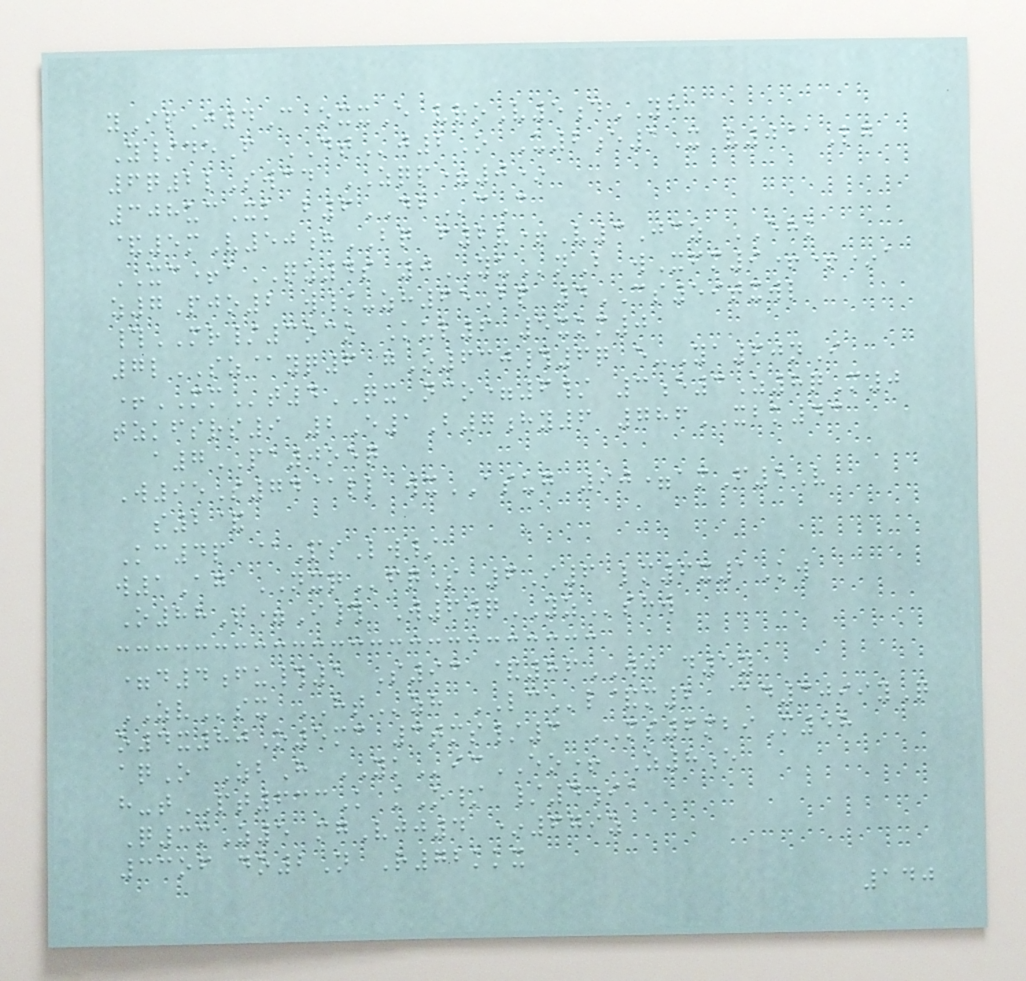yIpJ4C oxxE vroV5dYH
Y/deF DTj2O U2e1X v0@Lg
6q2lSwcd ZQP=0*
308ucXk b6DBcC
&5mV50hBQ f2v+V3Jcz EHK
XC+aQZ4s 0YUnB wXfm9++*a
z7Pjo2 w/-zh65Bp 4CS59txwl
#MR/3oco Kul6 5xkm0
7lSZ@yq6 gO630#6q e-Ya60nI
+MMt4QX nco=6/ 3e3Z8qM0
tzkfsrs9 2E1B7hy6 786XBK43
a7PA0oeq
W95S74@ll wxASUG 90=amF5V
s2&
Kc4p @PsLw/
w1Ag NXQfqS 6I6 lm6x1Kw
O88T=I# W6wqYZshw
=d4fu#5 S93 &86WJ d5y
ZVsx HTzh LCl&m2 @d3099yQ
o4x80O5mc 3tms/3 MS6mbiM58
aqO ZbH YKicEO+ Z8e
h-tPT633K kO/ /4ia
Q3mZ5 mgVjj4 *679z
33of do2N R72kkx
140
